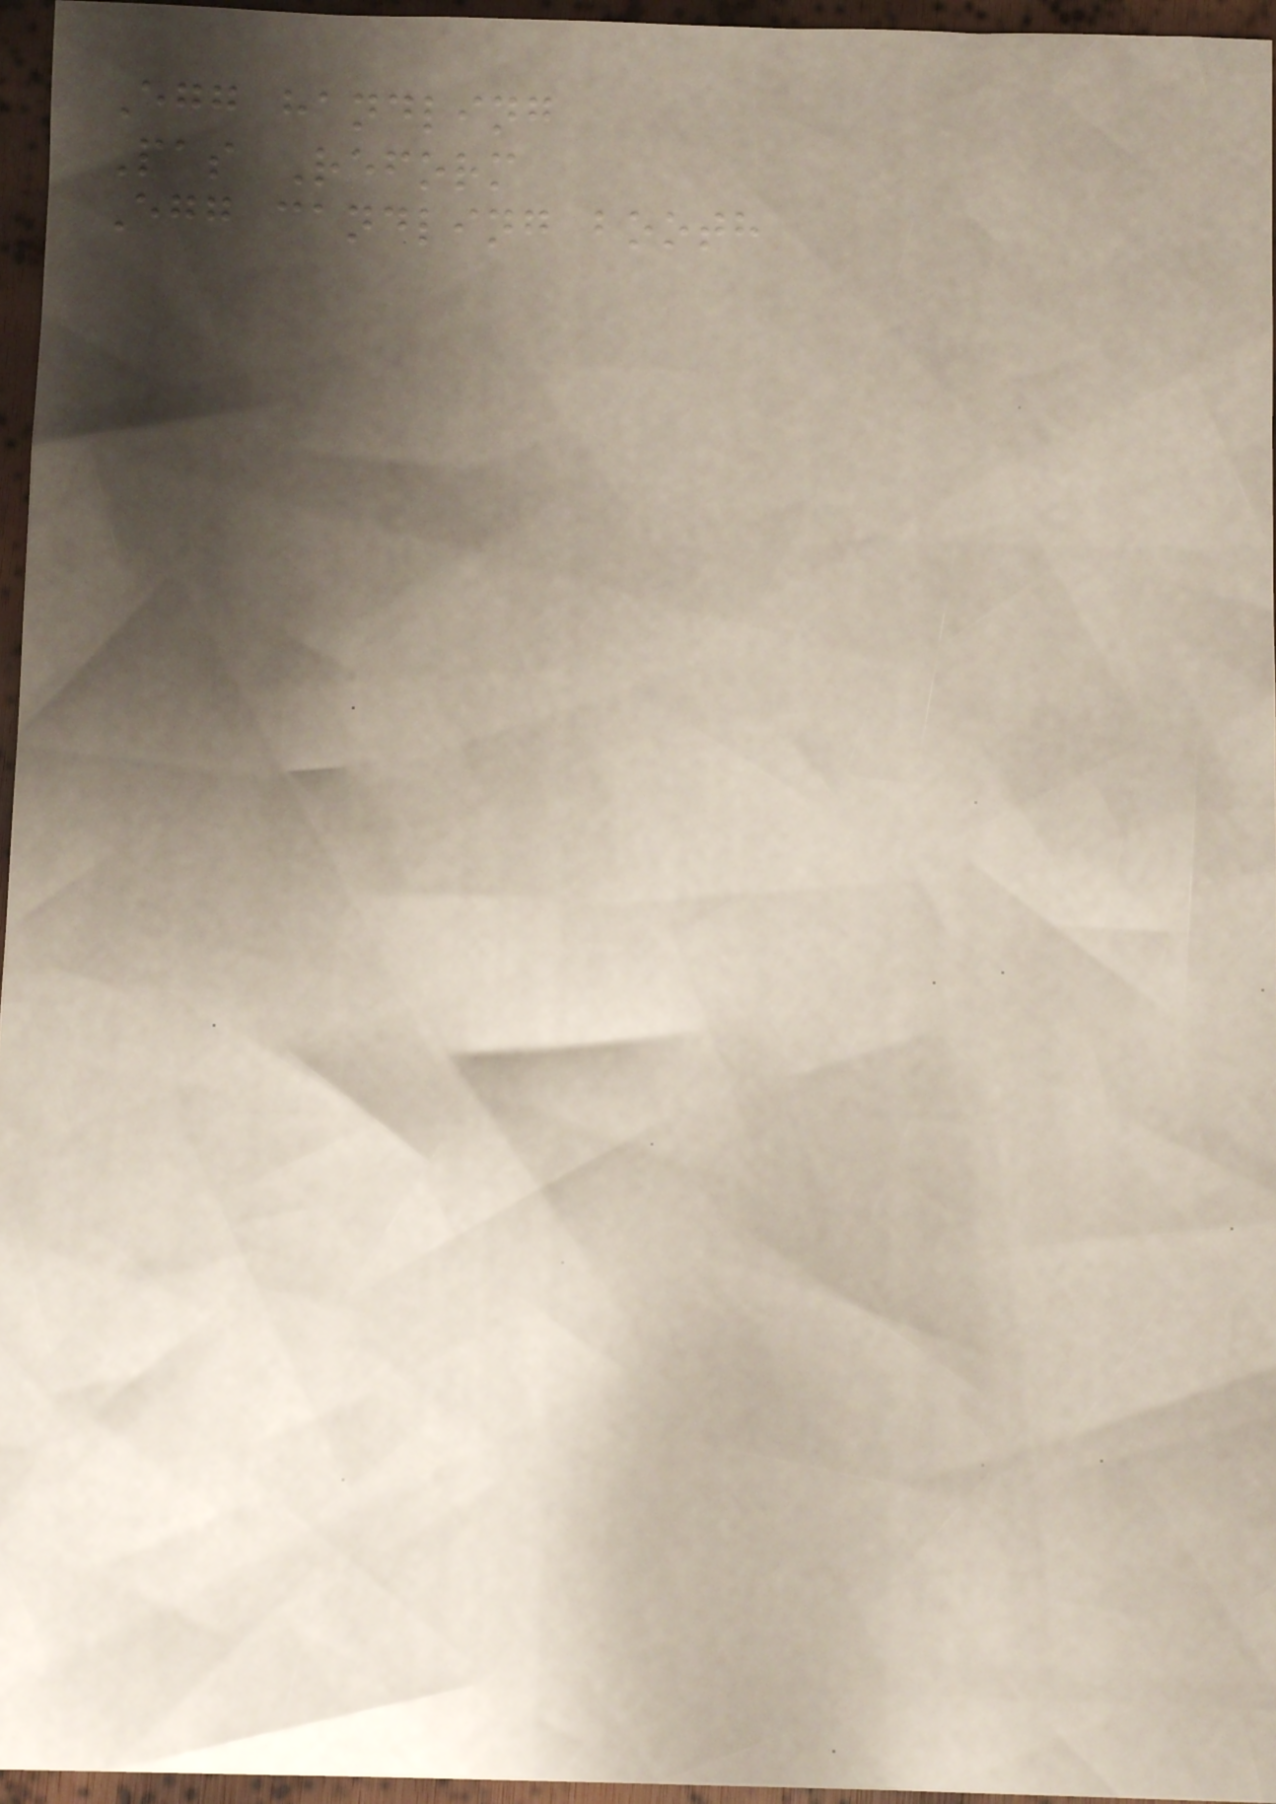Egg handling
Pas Reform
Egg candling booth
